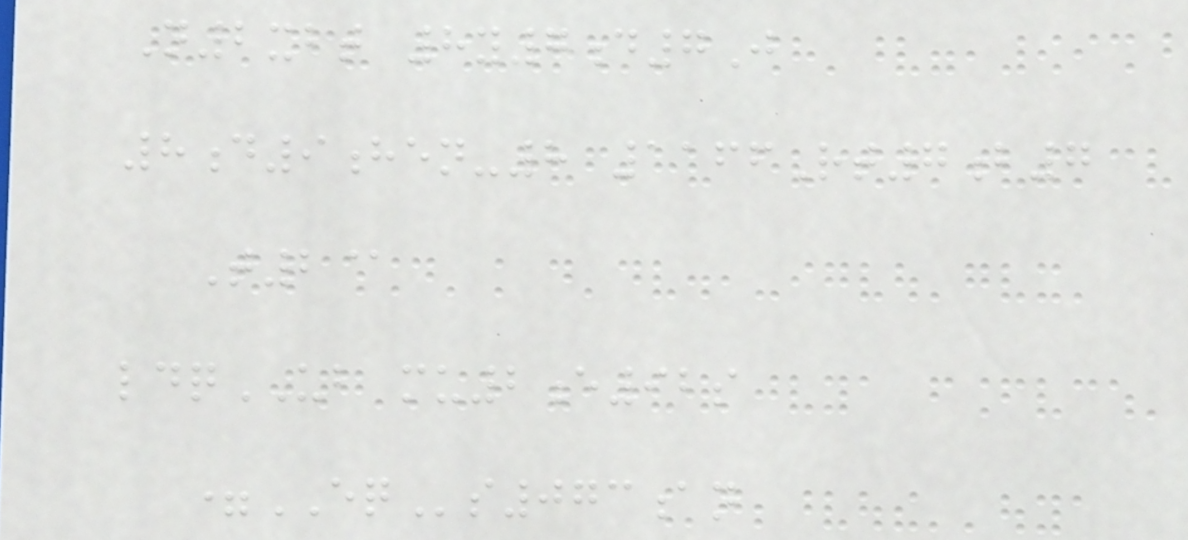N2xbt 8y7d7J
8d9hen-8 1166Rt7b7
T2@
ldqUB mu2e92s
=EQs073an
